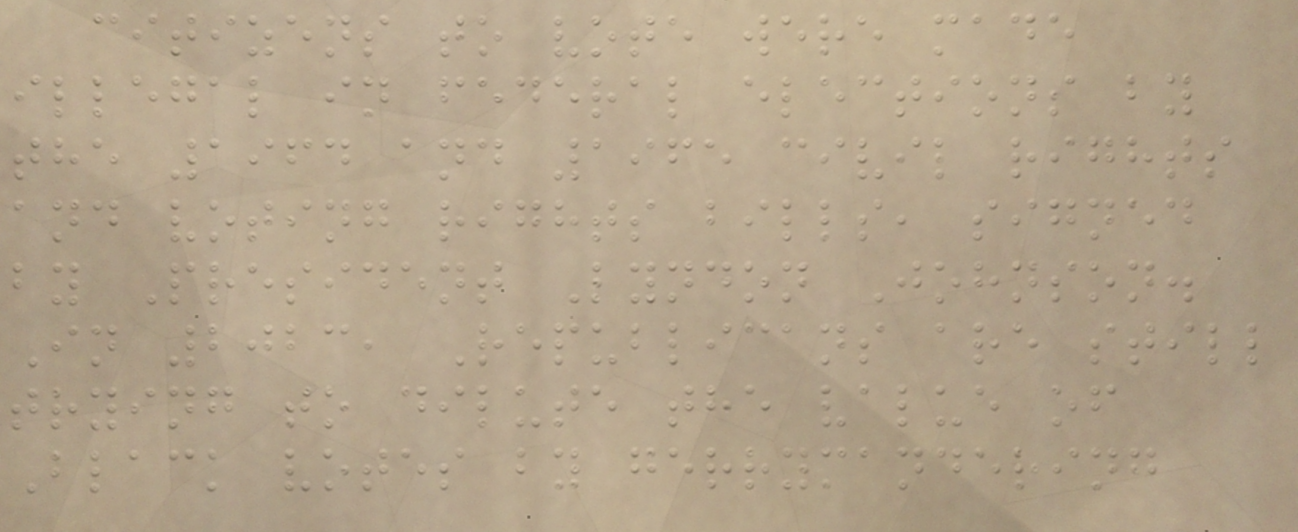citizens to vote were made
illegal in federal elections by
the 1964 and 1965 civil rights
and voting rights bills, signed
by President Lyndon Johnson.
In 2023, Republicans are still
trying to dilute the value of
Black votes by gerrymandering
